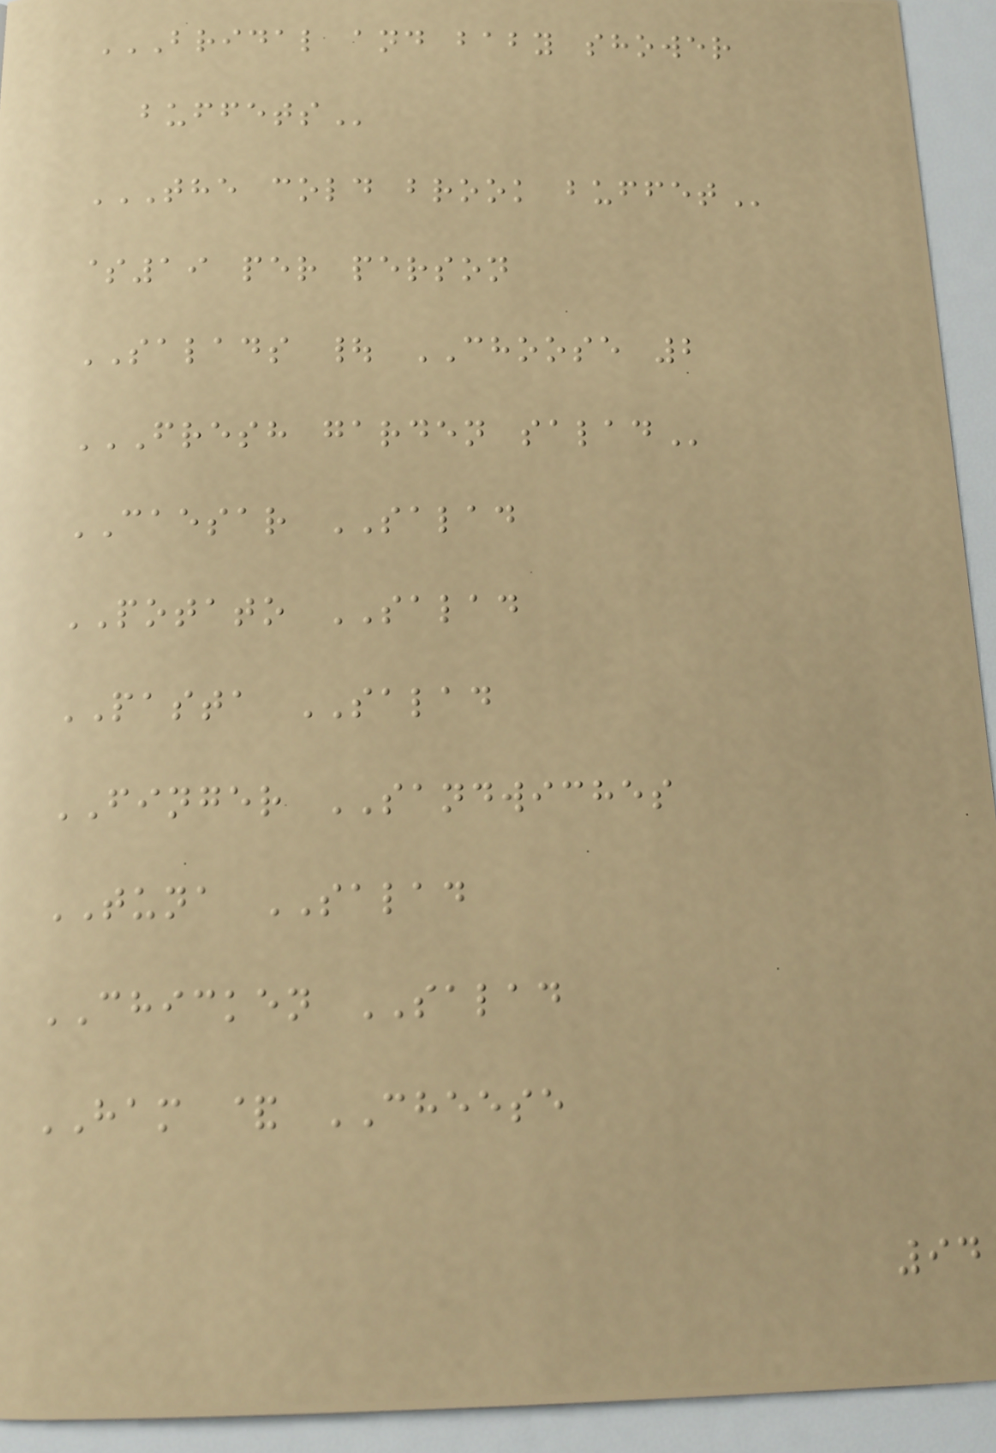BRIDAL AND BABY SHOWER
BUFFETS
THE COLD BROOK BUFFET
$19 per person
SALADS | CHOOSE 2
FRESH GARDEN SALAD
CAESAR SALAD
POTATO SALAD
PASTA SALAD
FINGER SANDWICHES
TUNA SALAD
CHICKEN SALAD
HAM & CHEESE
94
